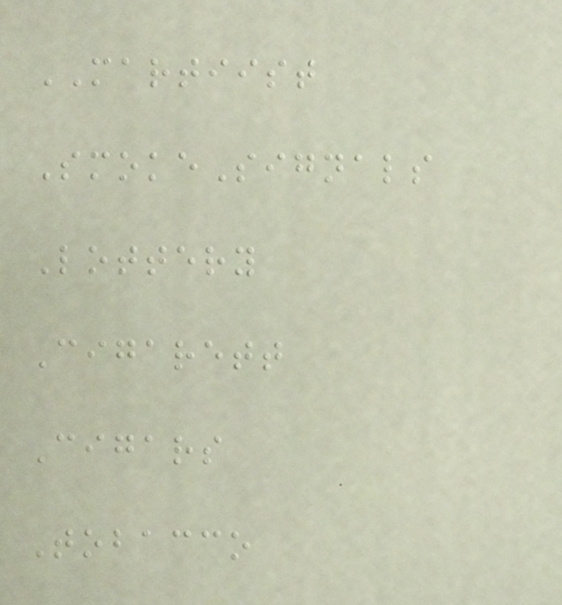MARTIIST
SmokeSignals
Lottery
Cigarett
Cigars
Tobacco
